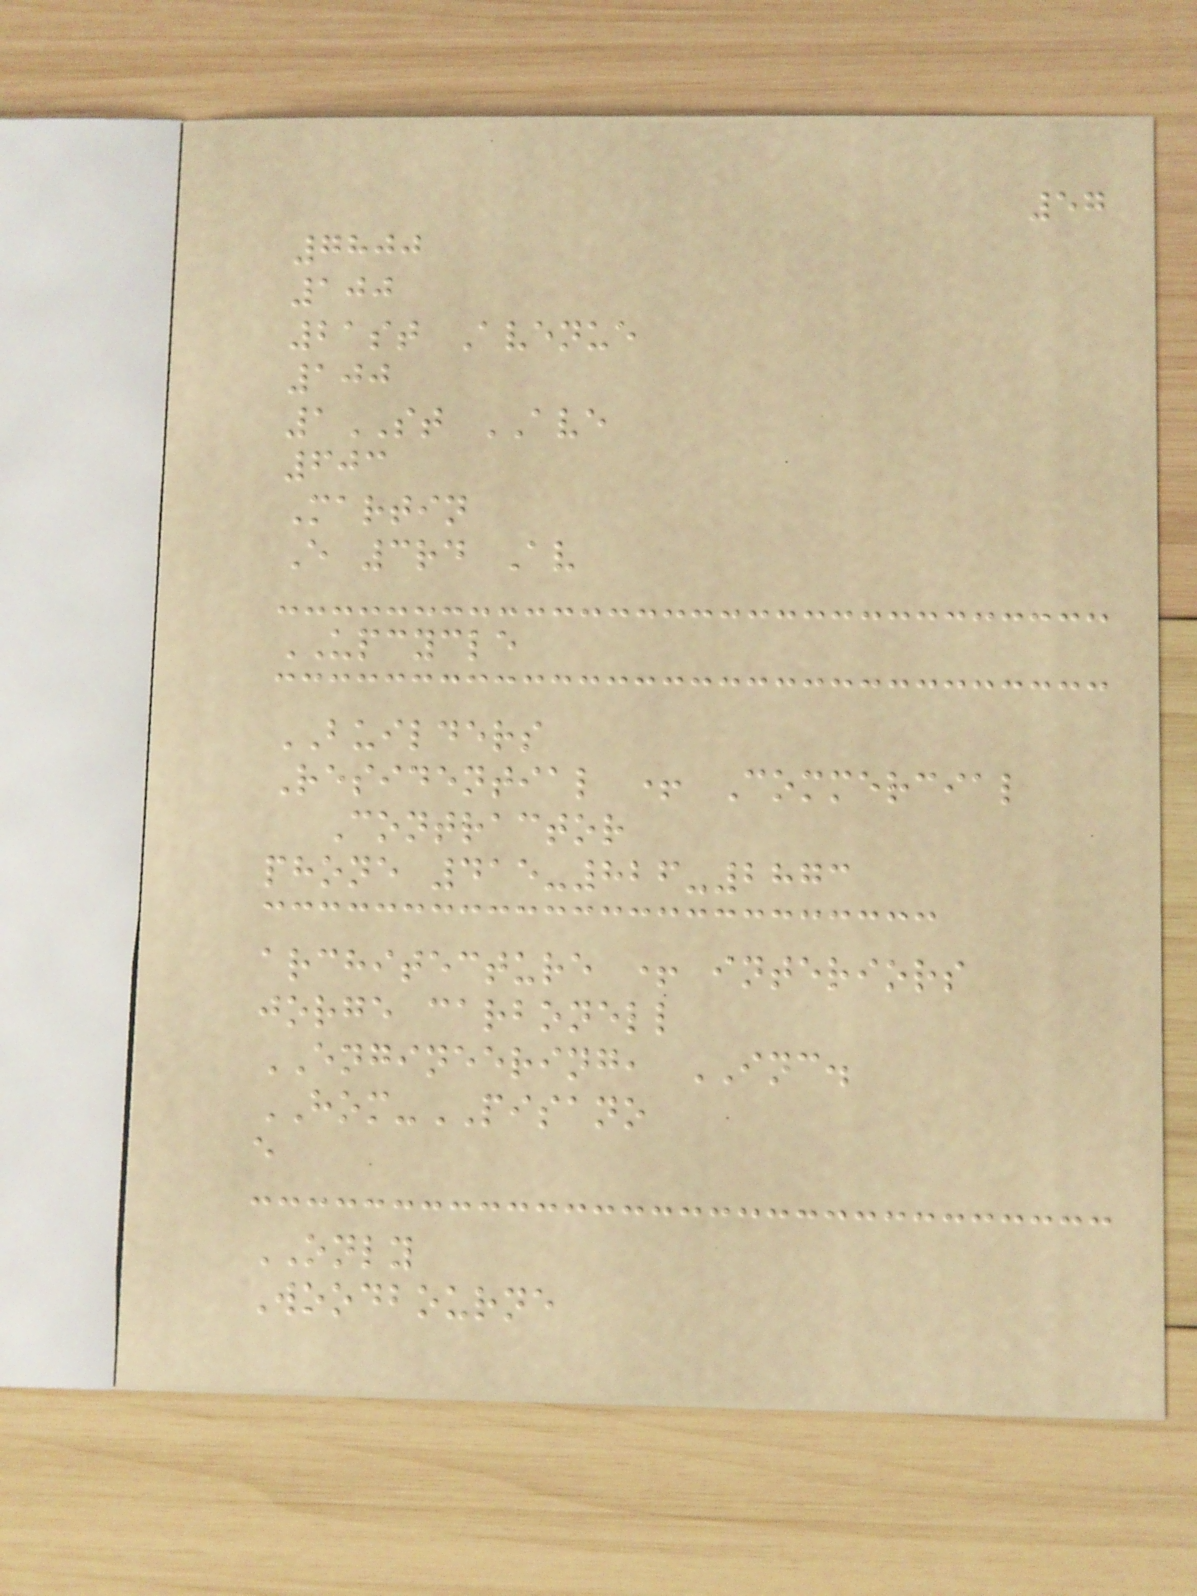57
7800
100
21st Avenue
100
1ST AVE
603
Martin
E 3rd Av
UPCYCLE
BUILDERS
Residential + Commercial
Contractor
phone 415-826-2873
architecture + interiors
jorge carbonell
ENGINEERING, INC.
HOM-PISANO
e
ONLY
Woodbourne
